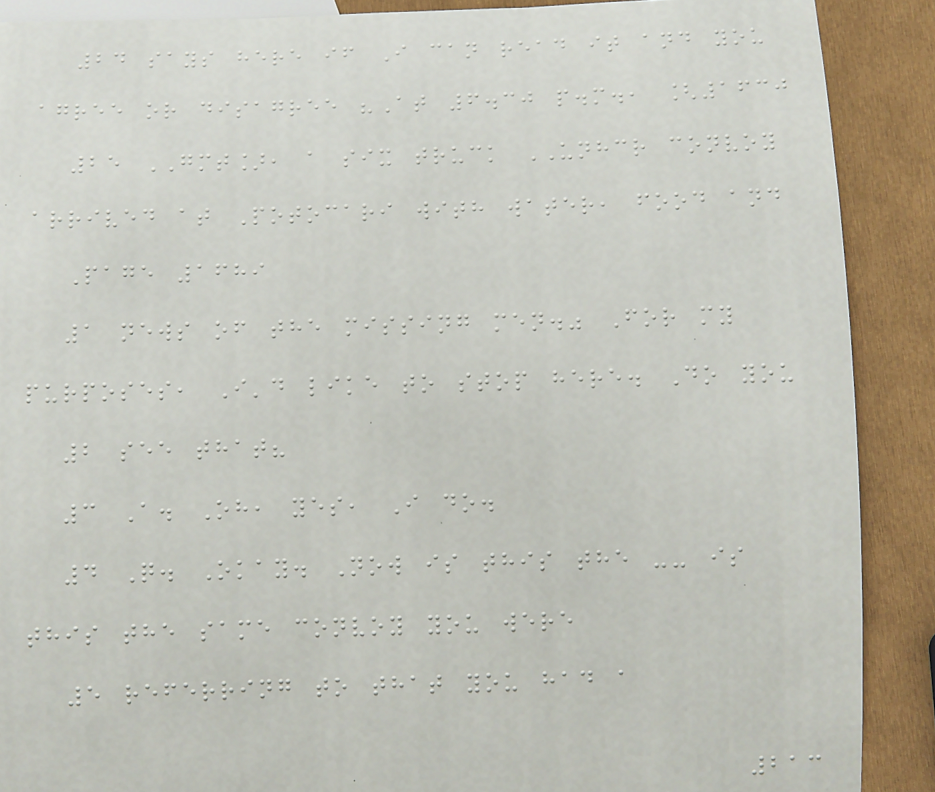24 says here if I can read it and you
agree or disagree "At 6.30 p.m., [1630
25 GMT], a six truck UNHCR convoy
arrived at Potocari with water, food and
Page 1689
1 news of the missing men." For my
purposes, I'd like to stop here. Do you
2 see that?
3 A. Oh, yes, I do.
4 Q. Okay. Now is this the -- is
this the same convoy you were
5 referring to that you had a
213
